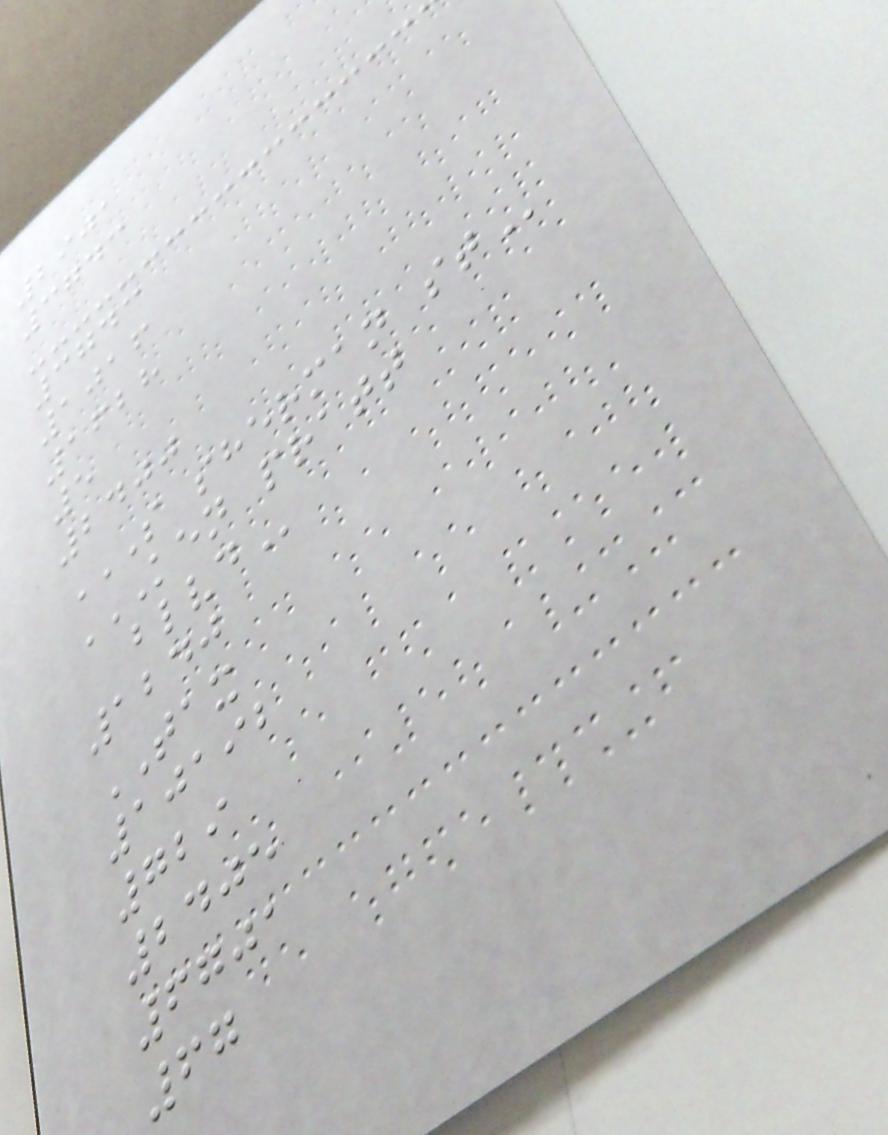2901
3743
3743
1016
1628
5
2400
S SHERMAN ST
KEN PRATT
BLVD
1240
TAX
10192
729
2405
6701
67
